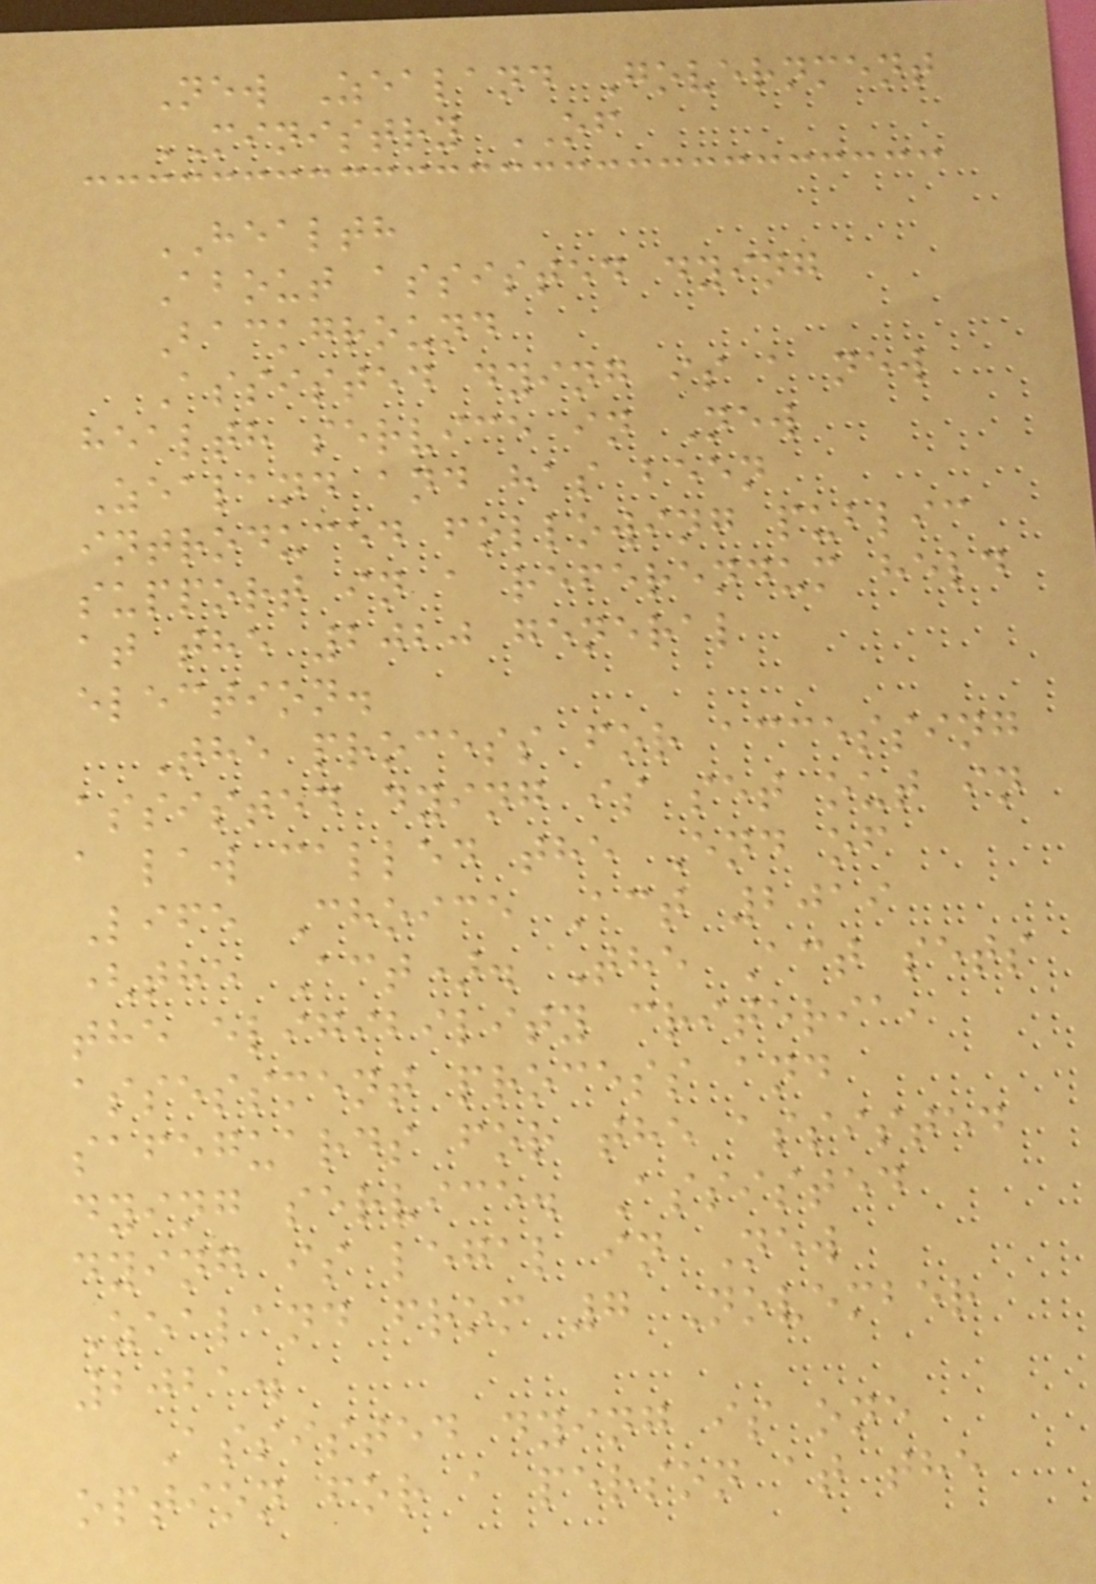New Zealand Government
MINISTRY OF
HEALTH
About assisted dying
Background
Assisted dying is a new
health service in New
Zealand and has been
introduced following public
support in a referendum held
at the 2020 general
election.
The process for accessing
assisted dying is set out in
a law called the End of
Life Choice Act 2019
(the Act). The Act sets
the eligibility criteria,
assessment process and
safeguards for the assisted
dying service. Assisted
dying is legal in New
Zealand from 7 November
2021.
Assisted dying is one
option for a person at the
